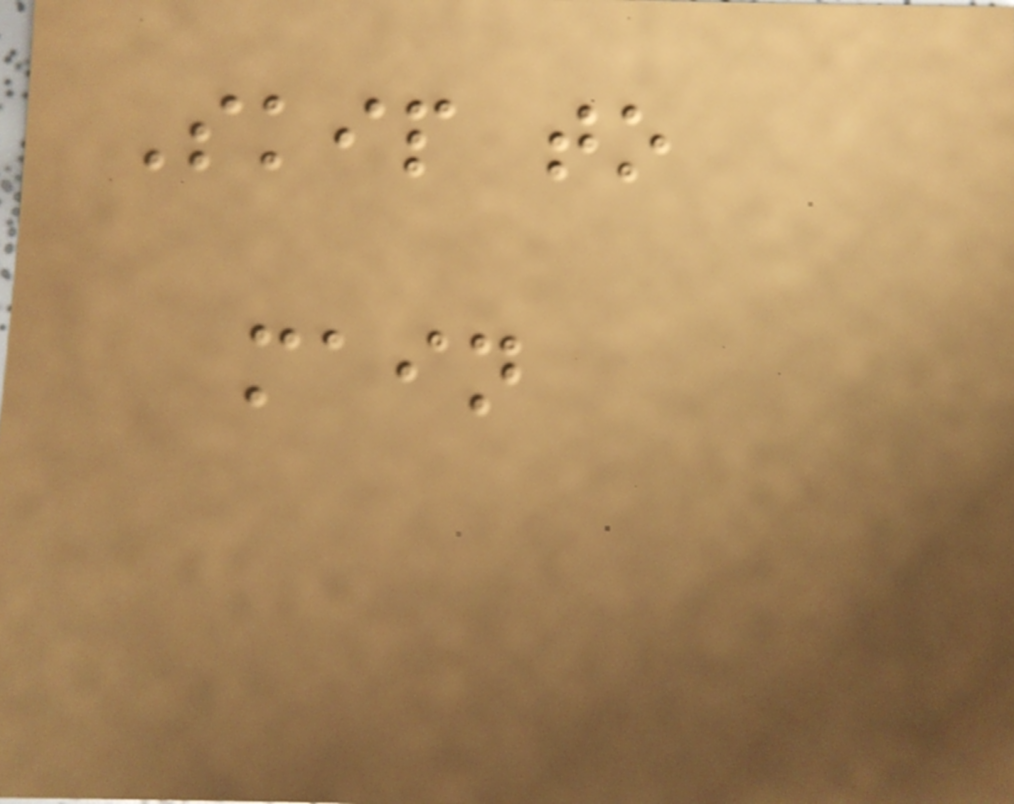Skip to
main
